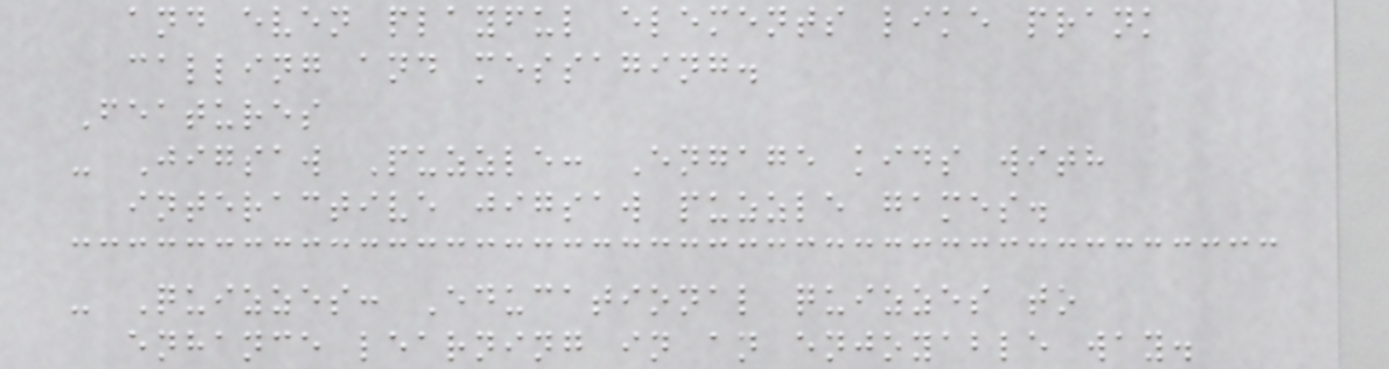and even playful elements like prank
calling and messaging.
Features
- Jigsaw Puzzle: Engage kids with
interactive jigsaw puzzle games.
- Quizzes: Educational quizzes to
enhance learning in an enjoyable way.
